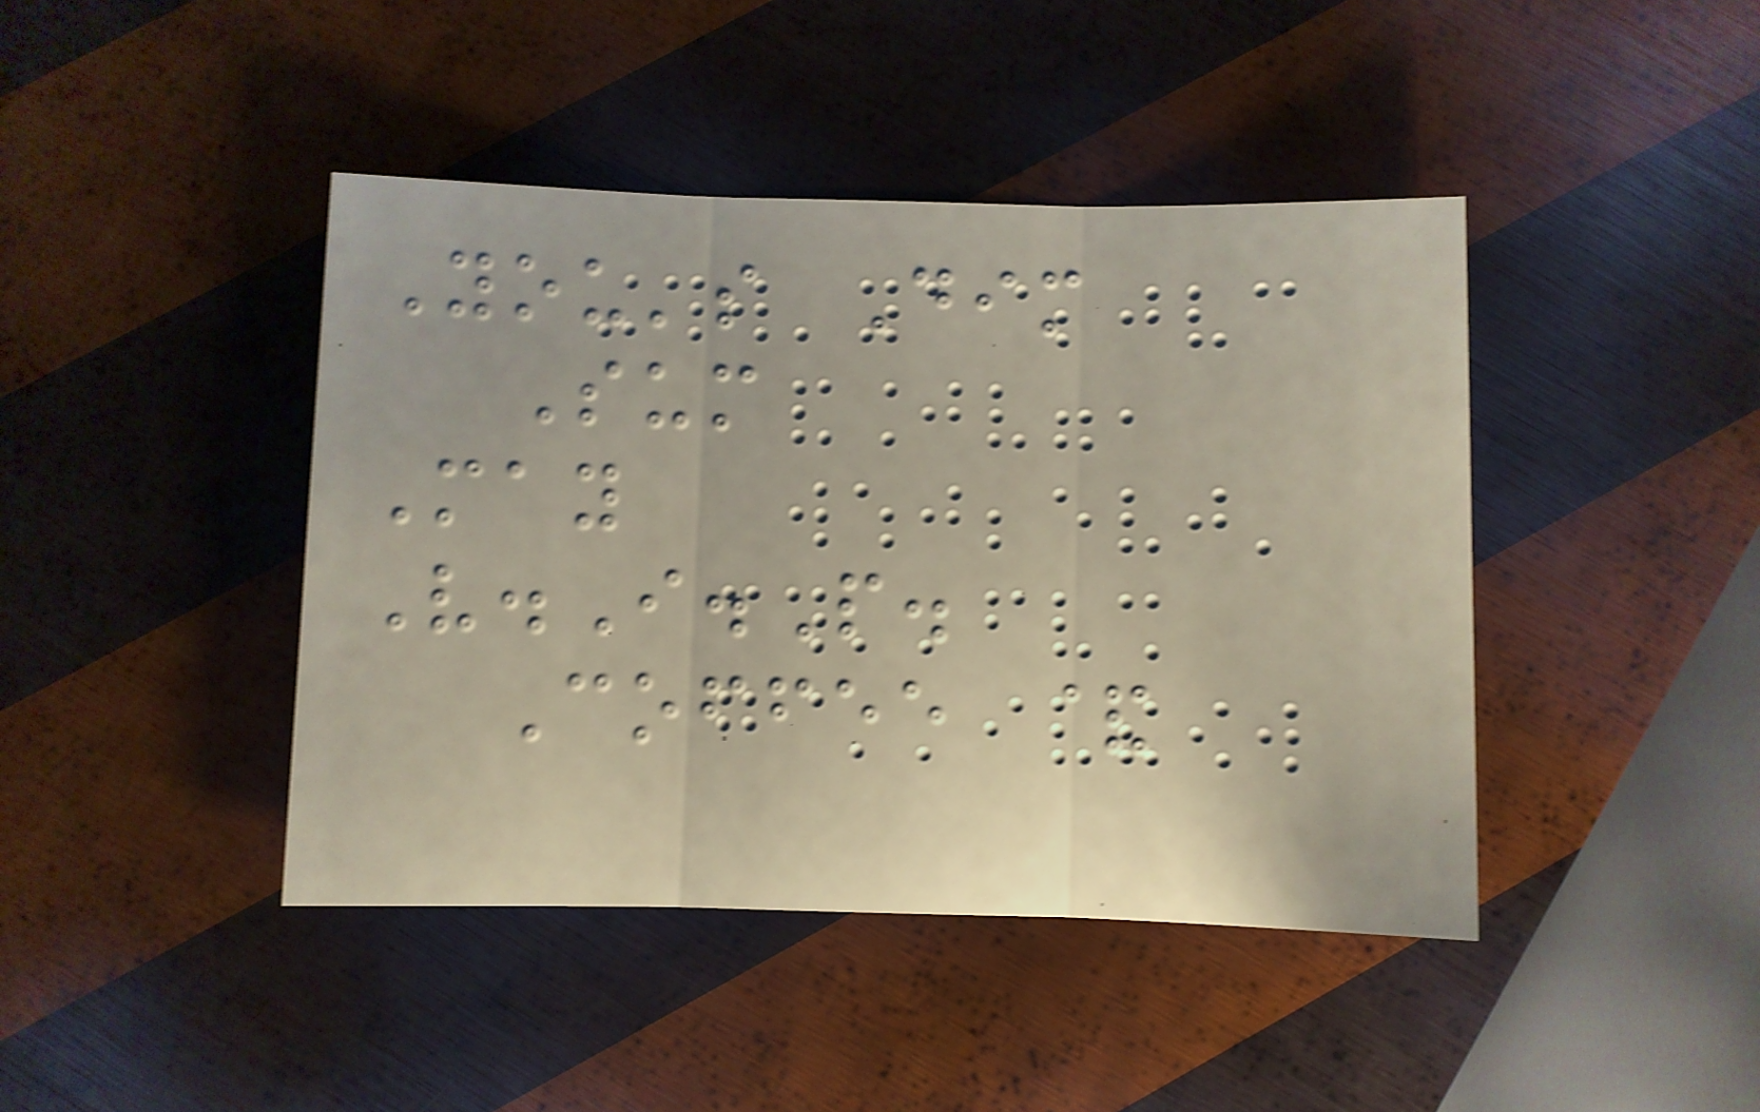You's Dim
Sum
May
V.I.P.
Coffee &
